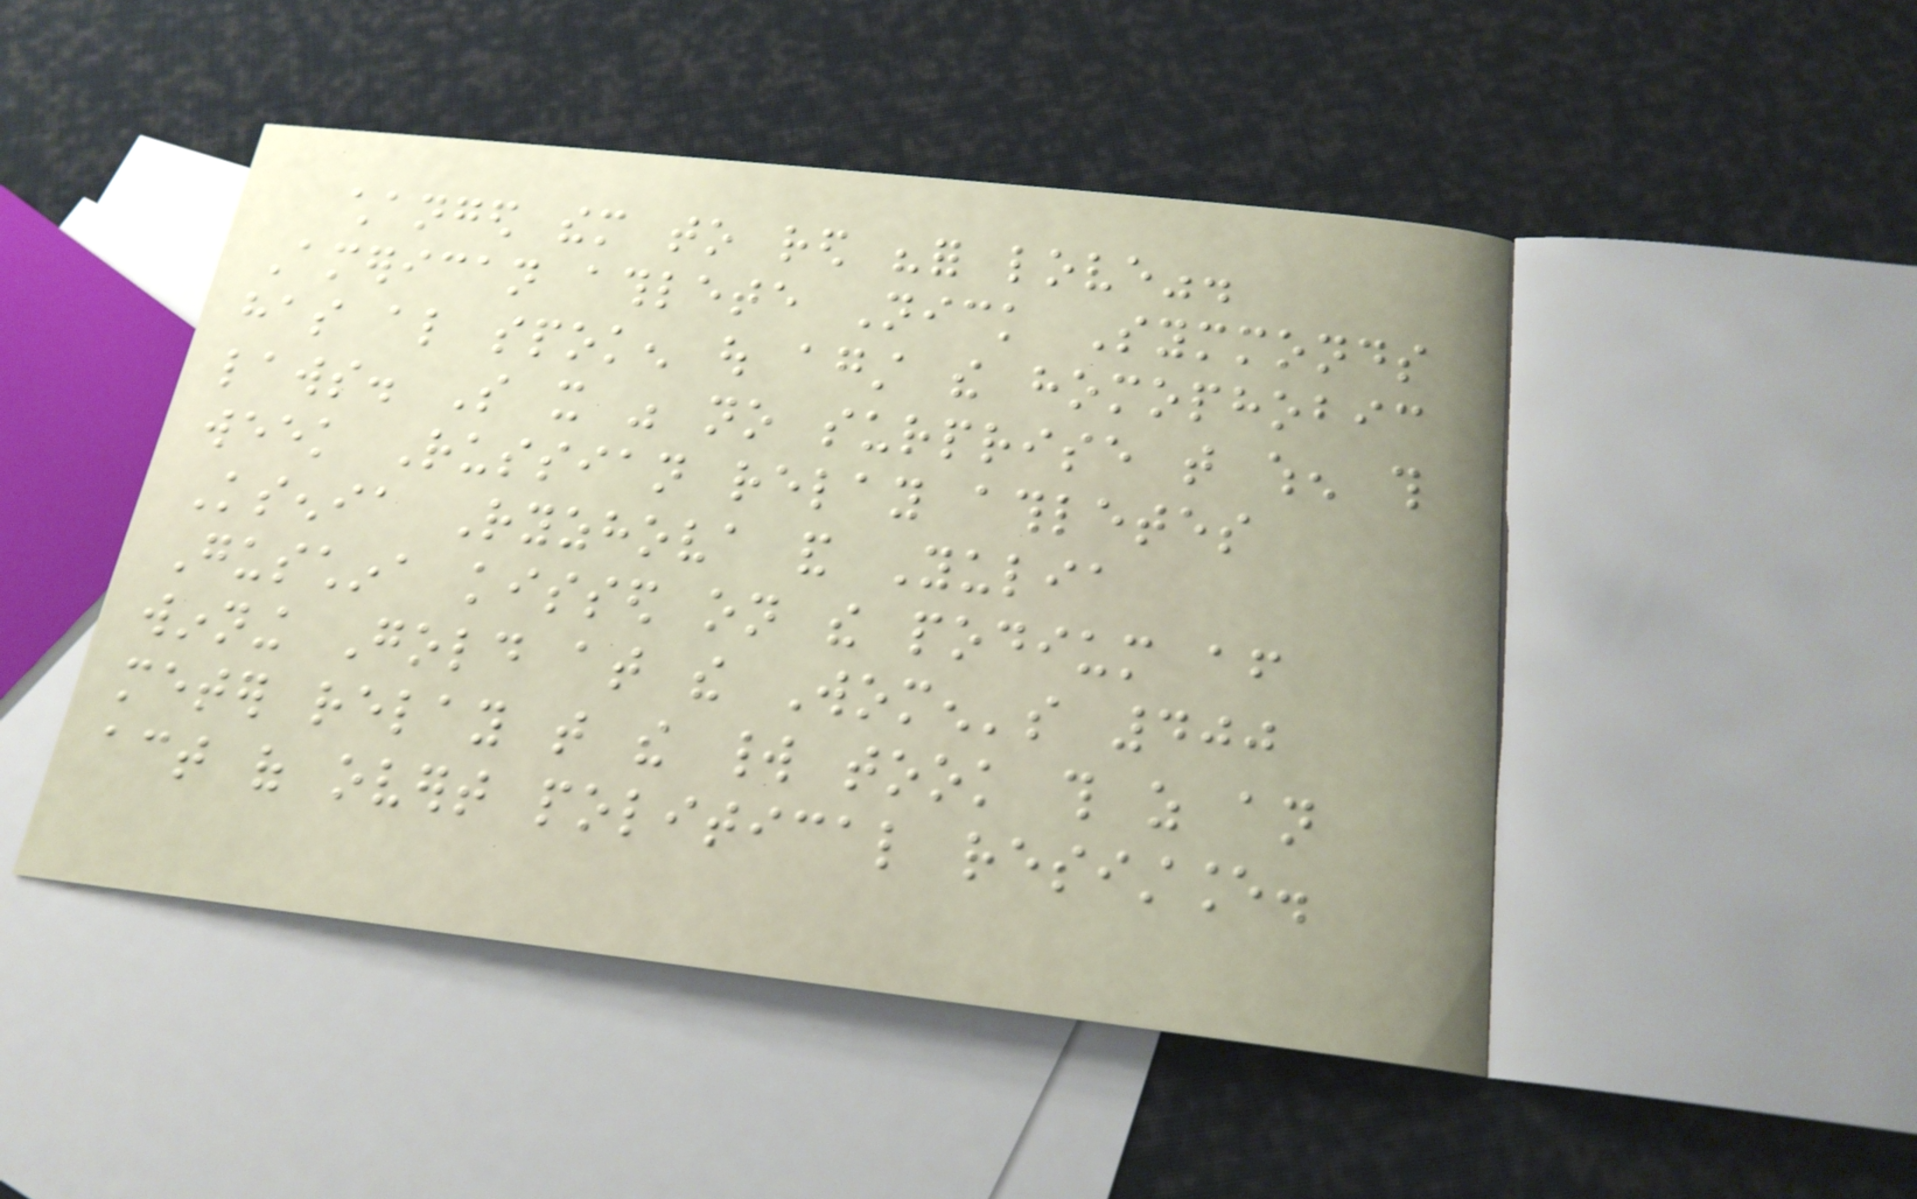changed them to red "for love".
American athlete Nick Symmonds
has also spoken out against the homophobic
laws. So it was no surprise that when this
week Russian relay athletes
Ksenia Ryzhova and Yulia
Guschina kissed on the podium after
winning Gold at the Women's 400
meter relay that the world took this as an
act of overt political resistance.
